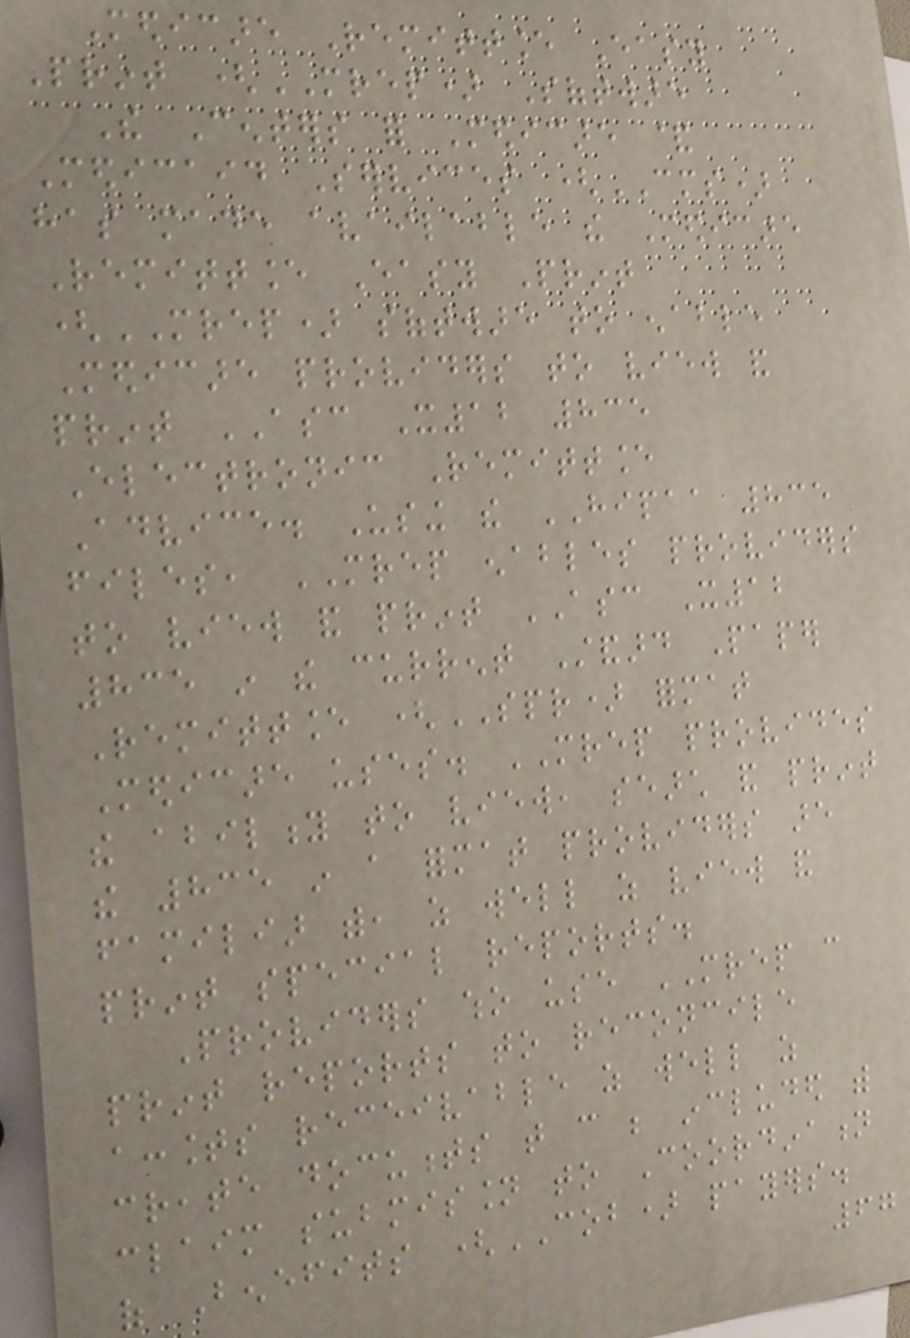Medicare Remittance Easy
Print (MREP) Software
The Centers for Medicare &
Medicaid Services (CMS)
has made available the Medicare
Remittance Easy Print
(MREP) software to enable
Medicare providers to view and
print ASC X12 835
Electronic Remittance
Advice. Using the HIPAA 835
files, MREP enables providers
to view and print ASC X12
835 in the current Standard Paper
Remittance (SPR) format
Medicare uses. MREP provides
the ability to view, search and print
the 835 in a format providers are
familiar with, as well as view and
print special reports.
Providers who use MREP can
print reports to reconcile
accounts receivable as well as
create documents that can be included with
claim submission to Coordination
of Benefits (COB) payers.
67
